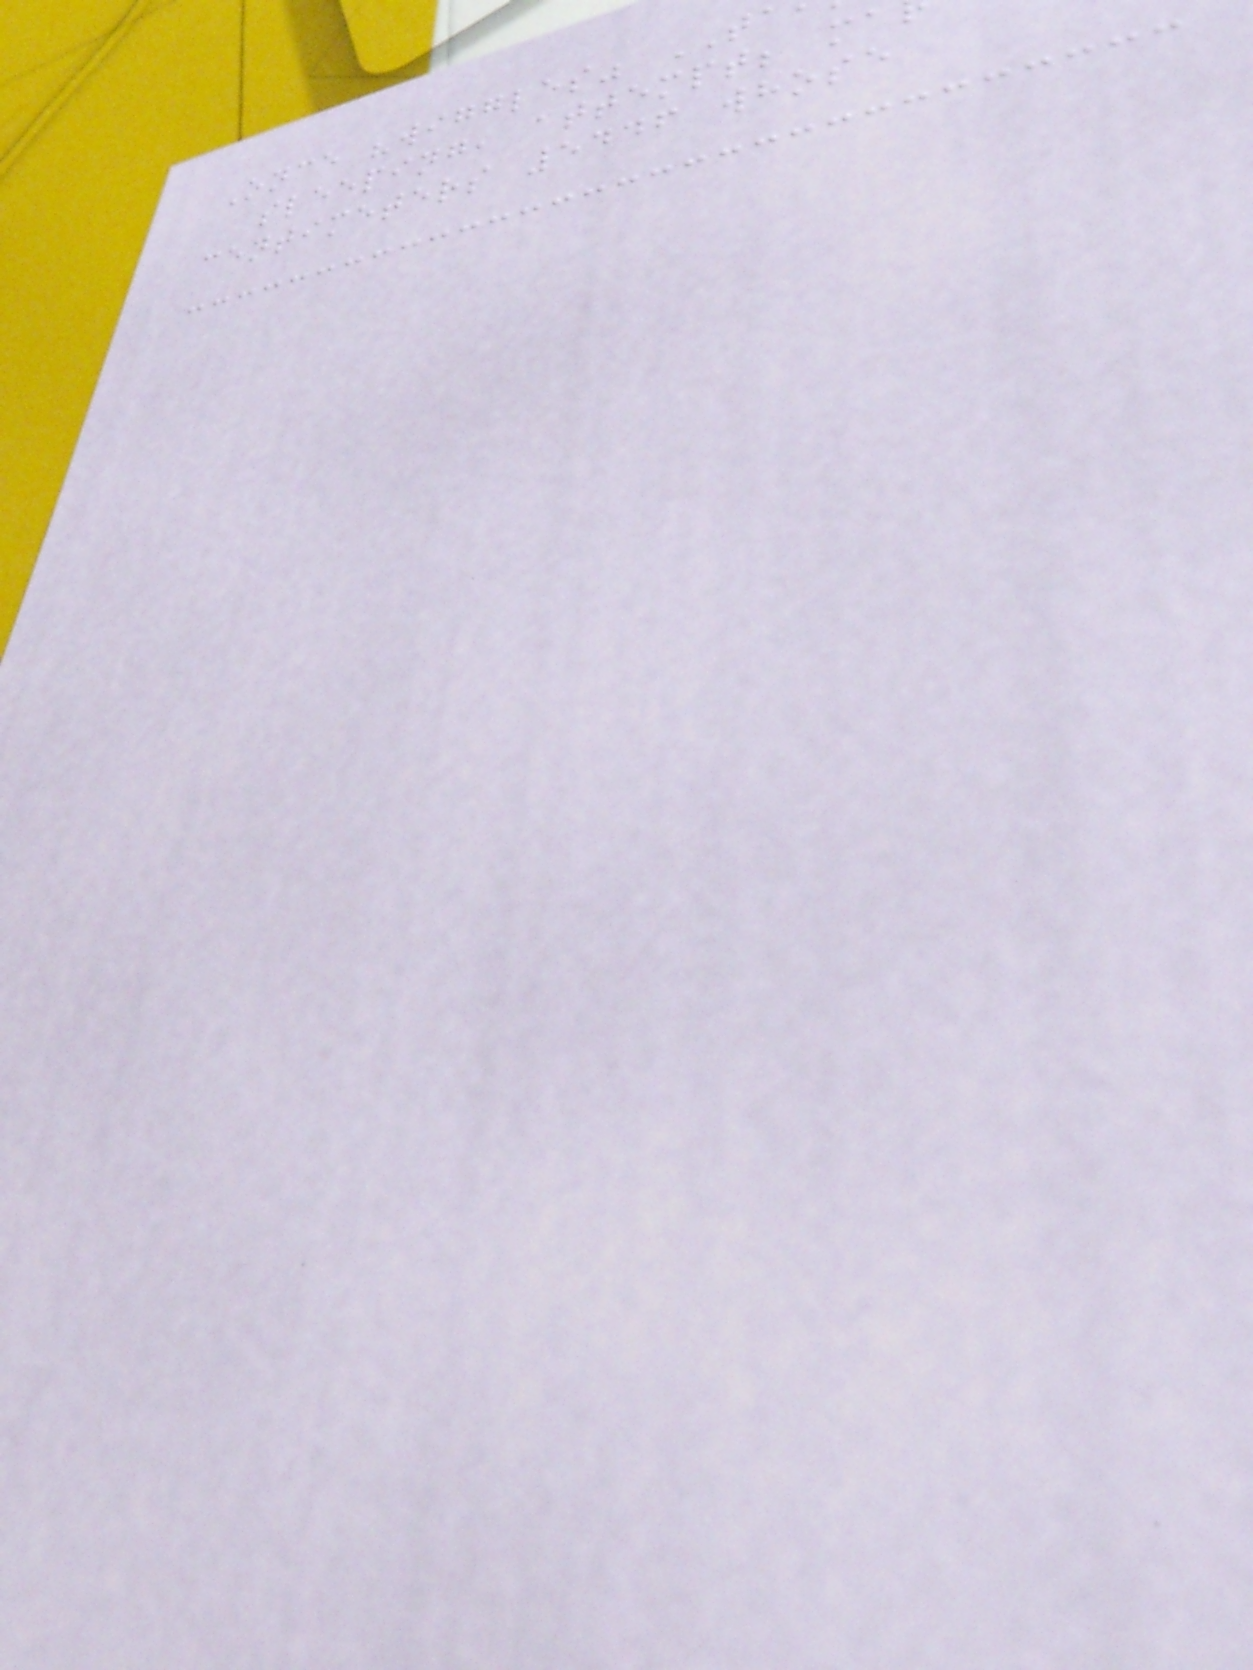Once "wiggles" TA
sleeping, attempt; ma
centimeters 5446 whose
